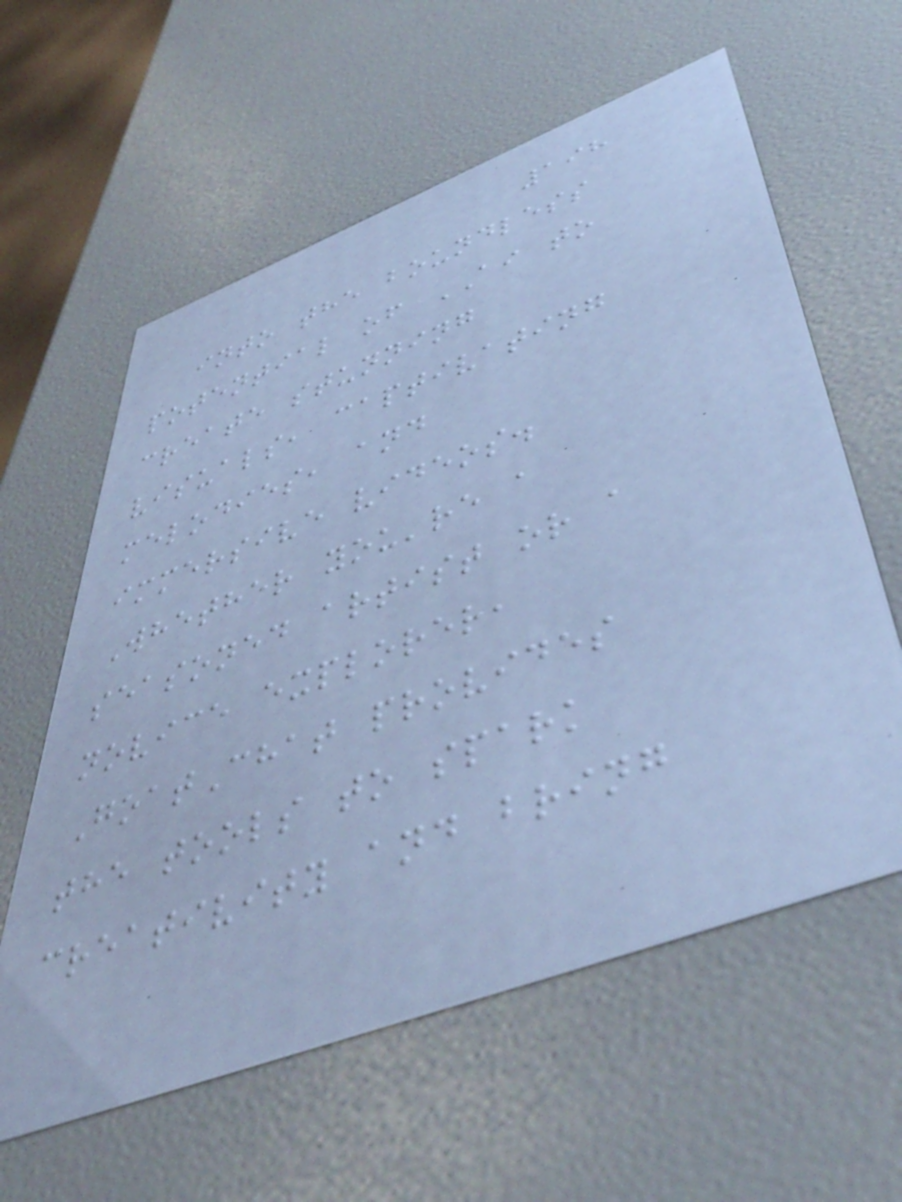198
into the boundless
potential of AI to
create stunning
visuals, captivating
melodies, and
immersive videos.
Whether you're a
seasoned artist or a
novice explorer,
GoatChat provides
the tools to spark
creativity and bring
